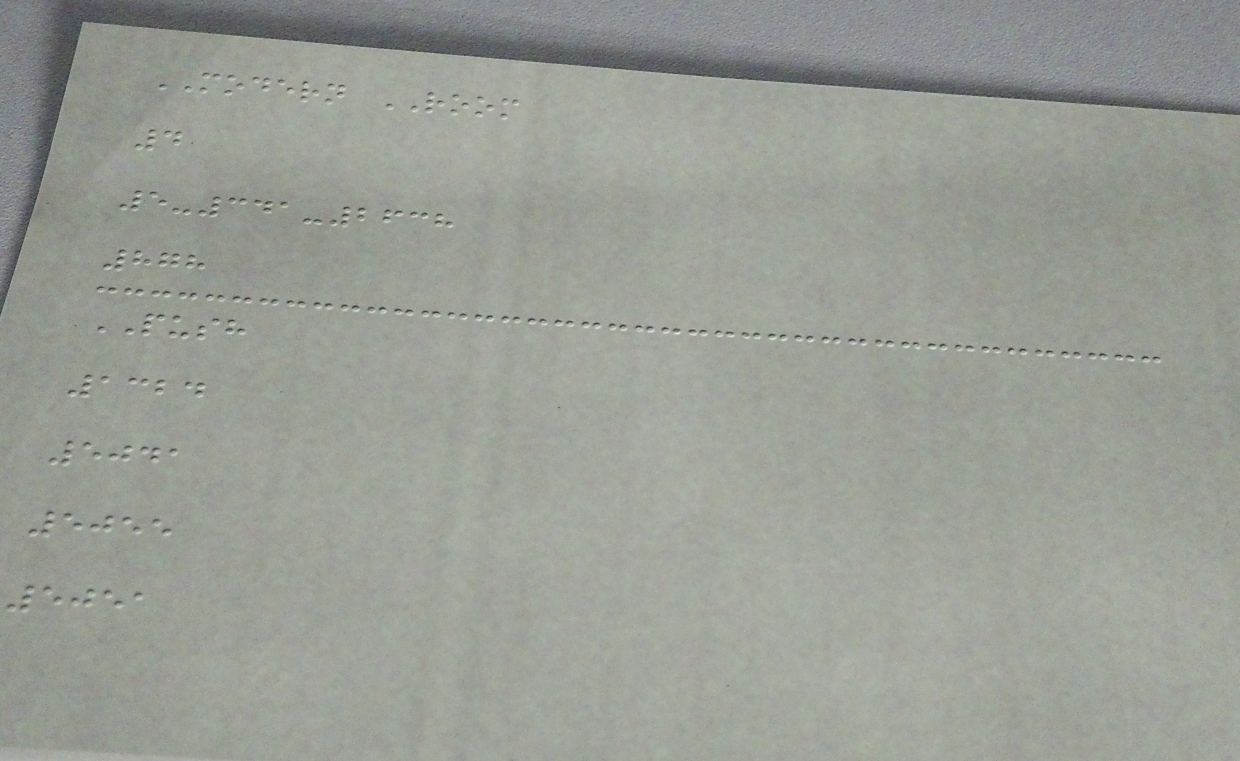MODERN ROOM
4
5-341-2638
878
PUSH
1324
5041
5055
5051
